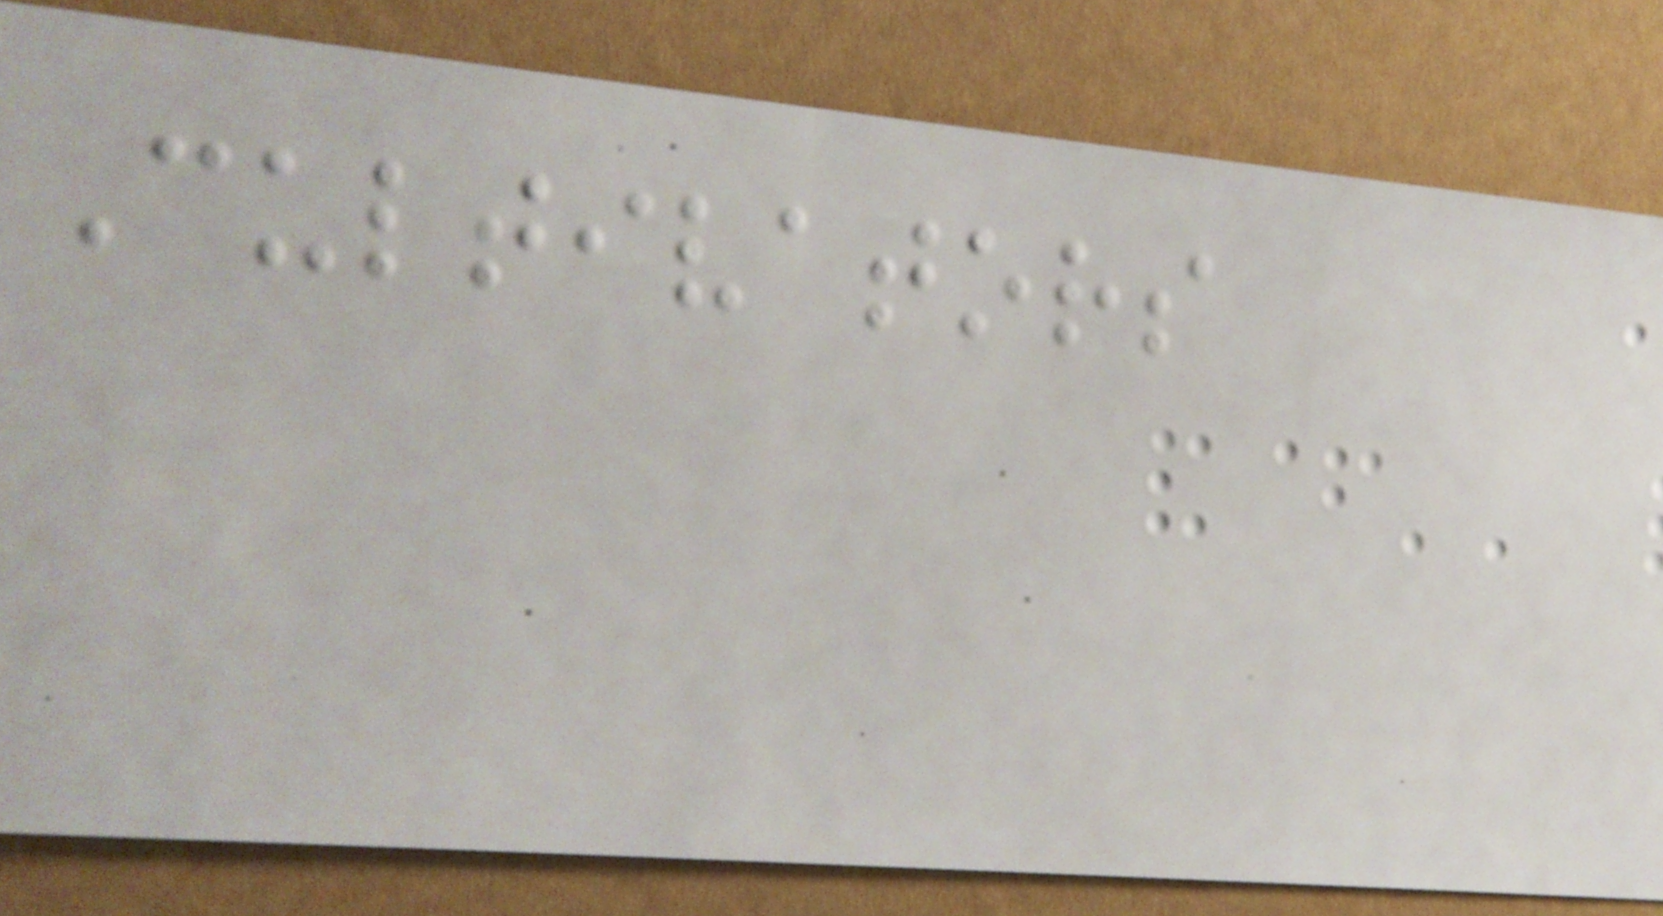Cultivators
